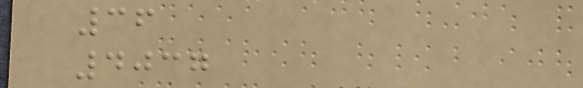36
4037
